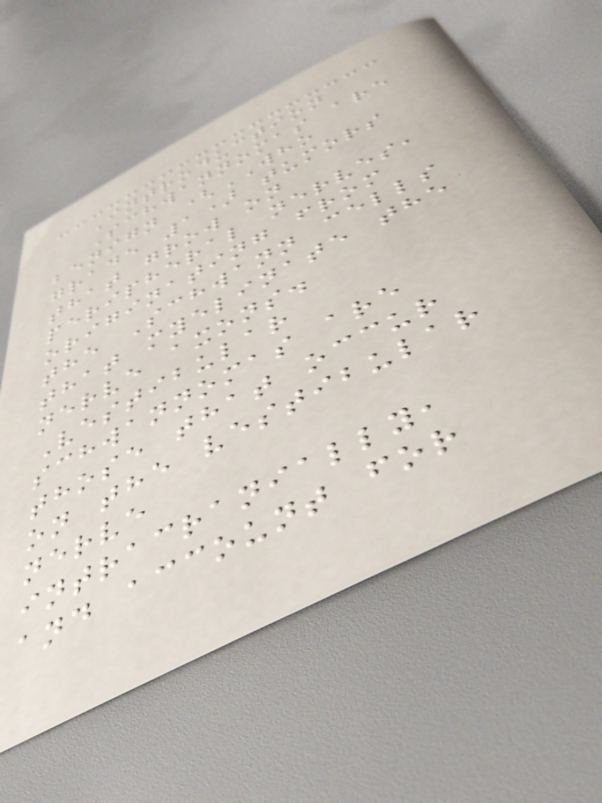Introduction
Schwannomas are
benign (WHO
grade 1) tumors
that grow on
peripheral nerves,
originating from
the Schwann cells
that myelinate the
nerve axons.
Vestibular
schwannomas are
those that occur
on the vestibular
nerve
intracranially,
and account for
